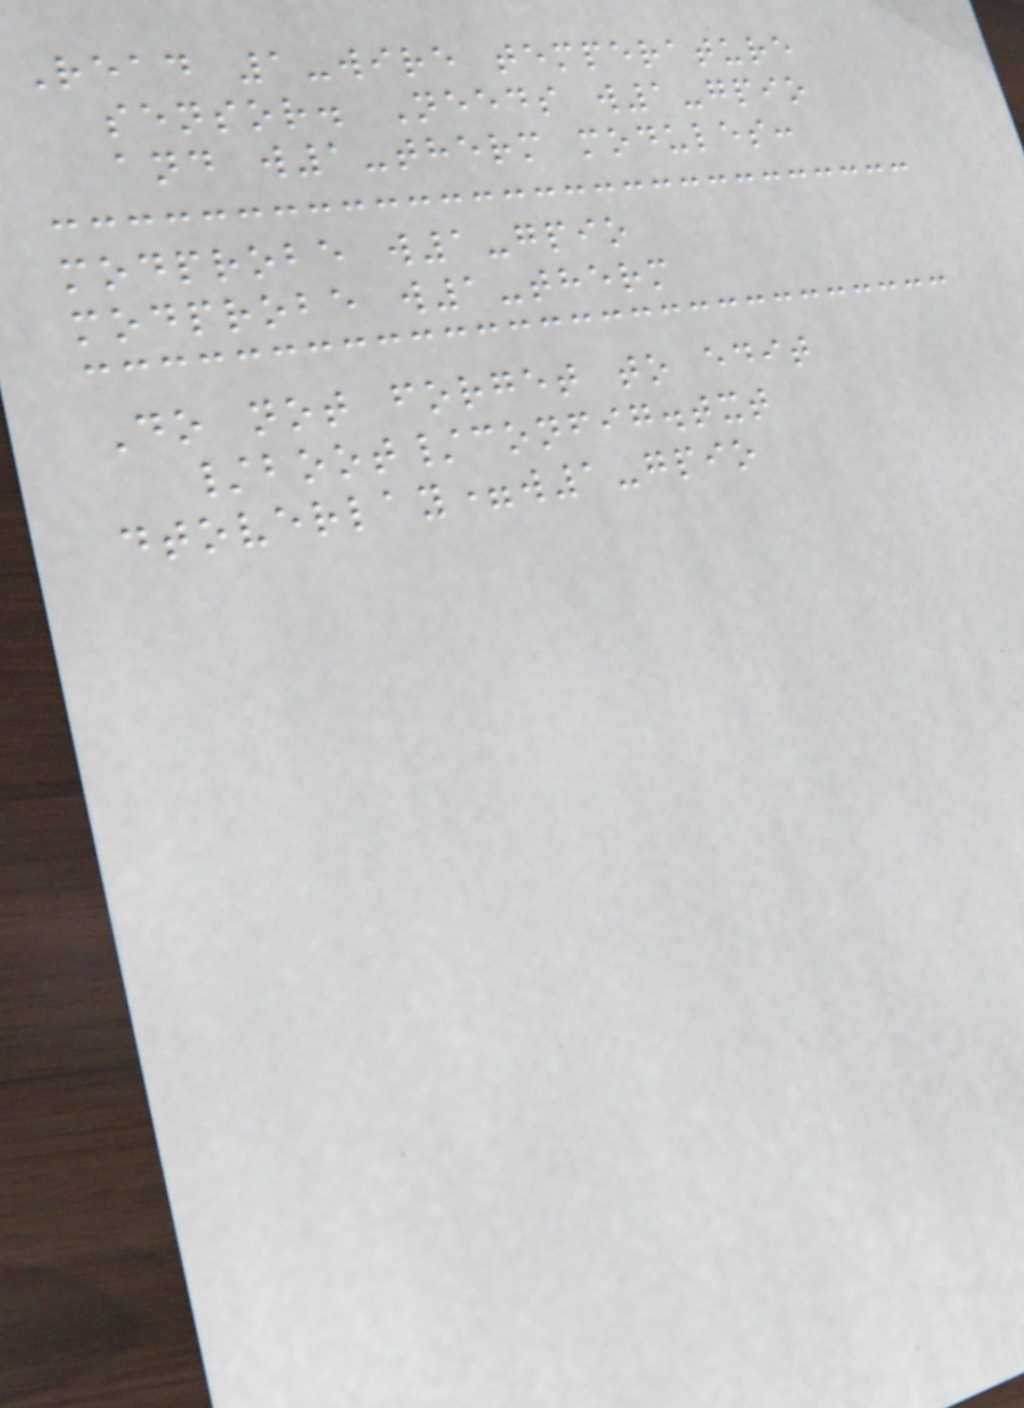Read 1-wire temperature
sensor. Needs w1-gpio
and w1-therm modules:
modprobe w1-gpio
modprobe w1-therm
Do not forget to edit
/boot/config.txt
dtoverlay=w1-gpio
